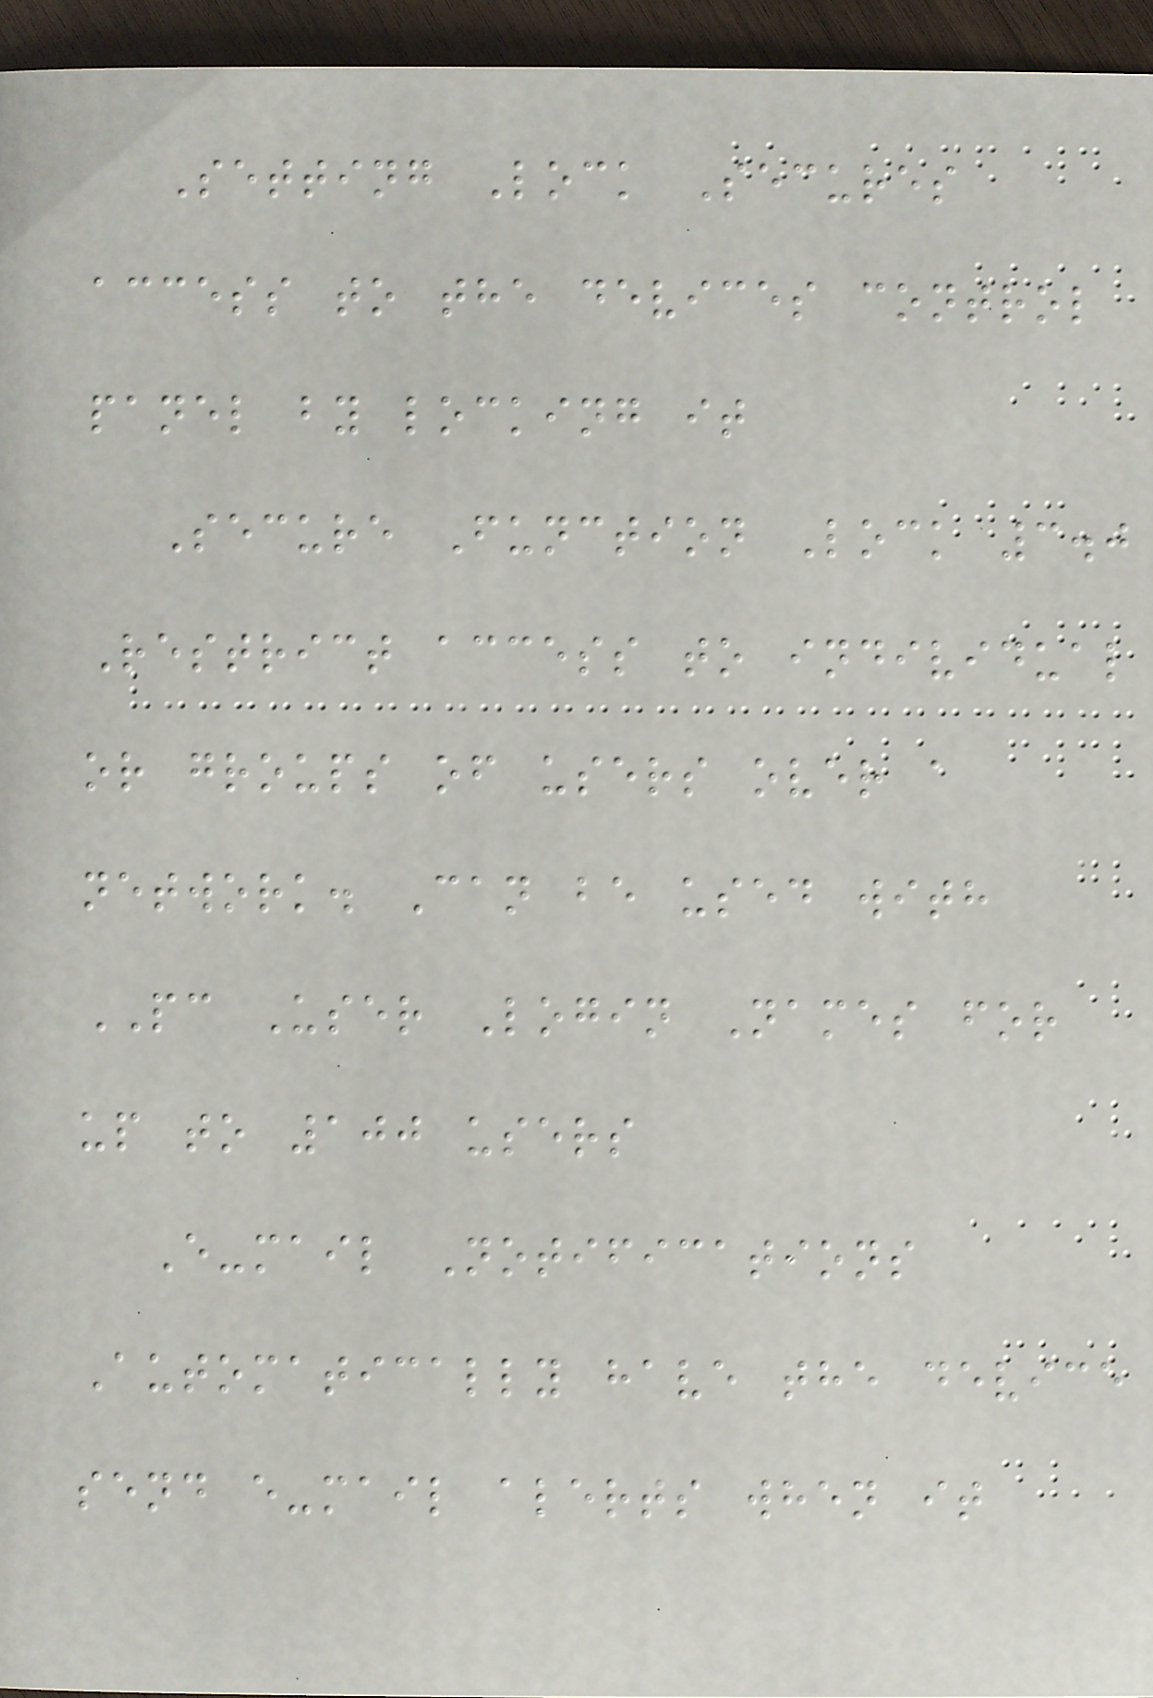Setting Lock Secures
access to the devices control
panel by locking it
Secure Function Lock 3.0
Restrict access to individual
or groups of users over a
network. Can be used with
PC User Login Names for
up to 100 users
E-mail Notifications
Automatically have the device
send e-mail alerts when it
